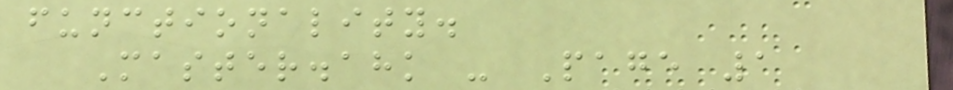functionality.
Master.ahk - Page 1
